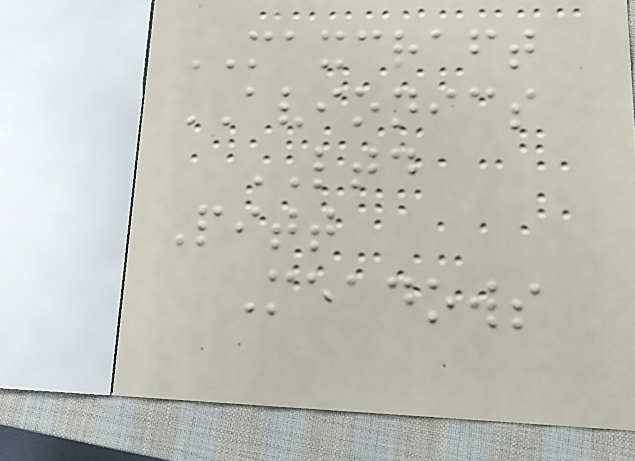MAXCRAFT
AVIONICS
LTD
Pitt
Meadows
